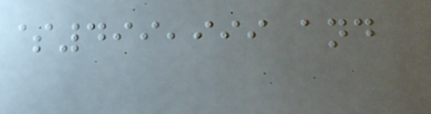$499,999 and
